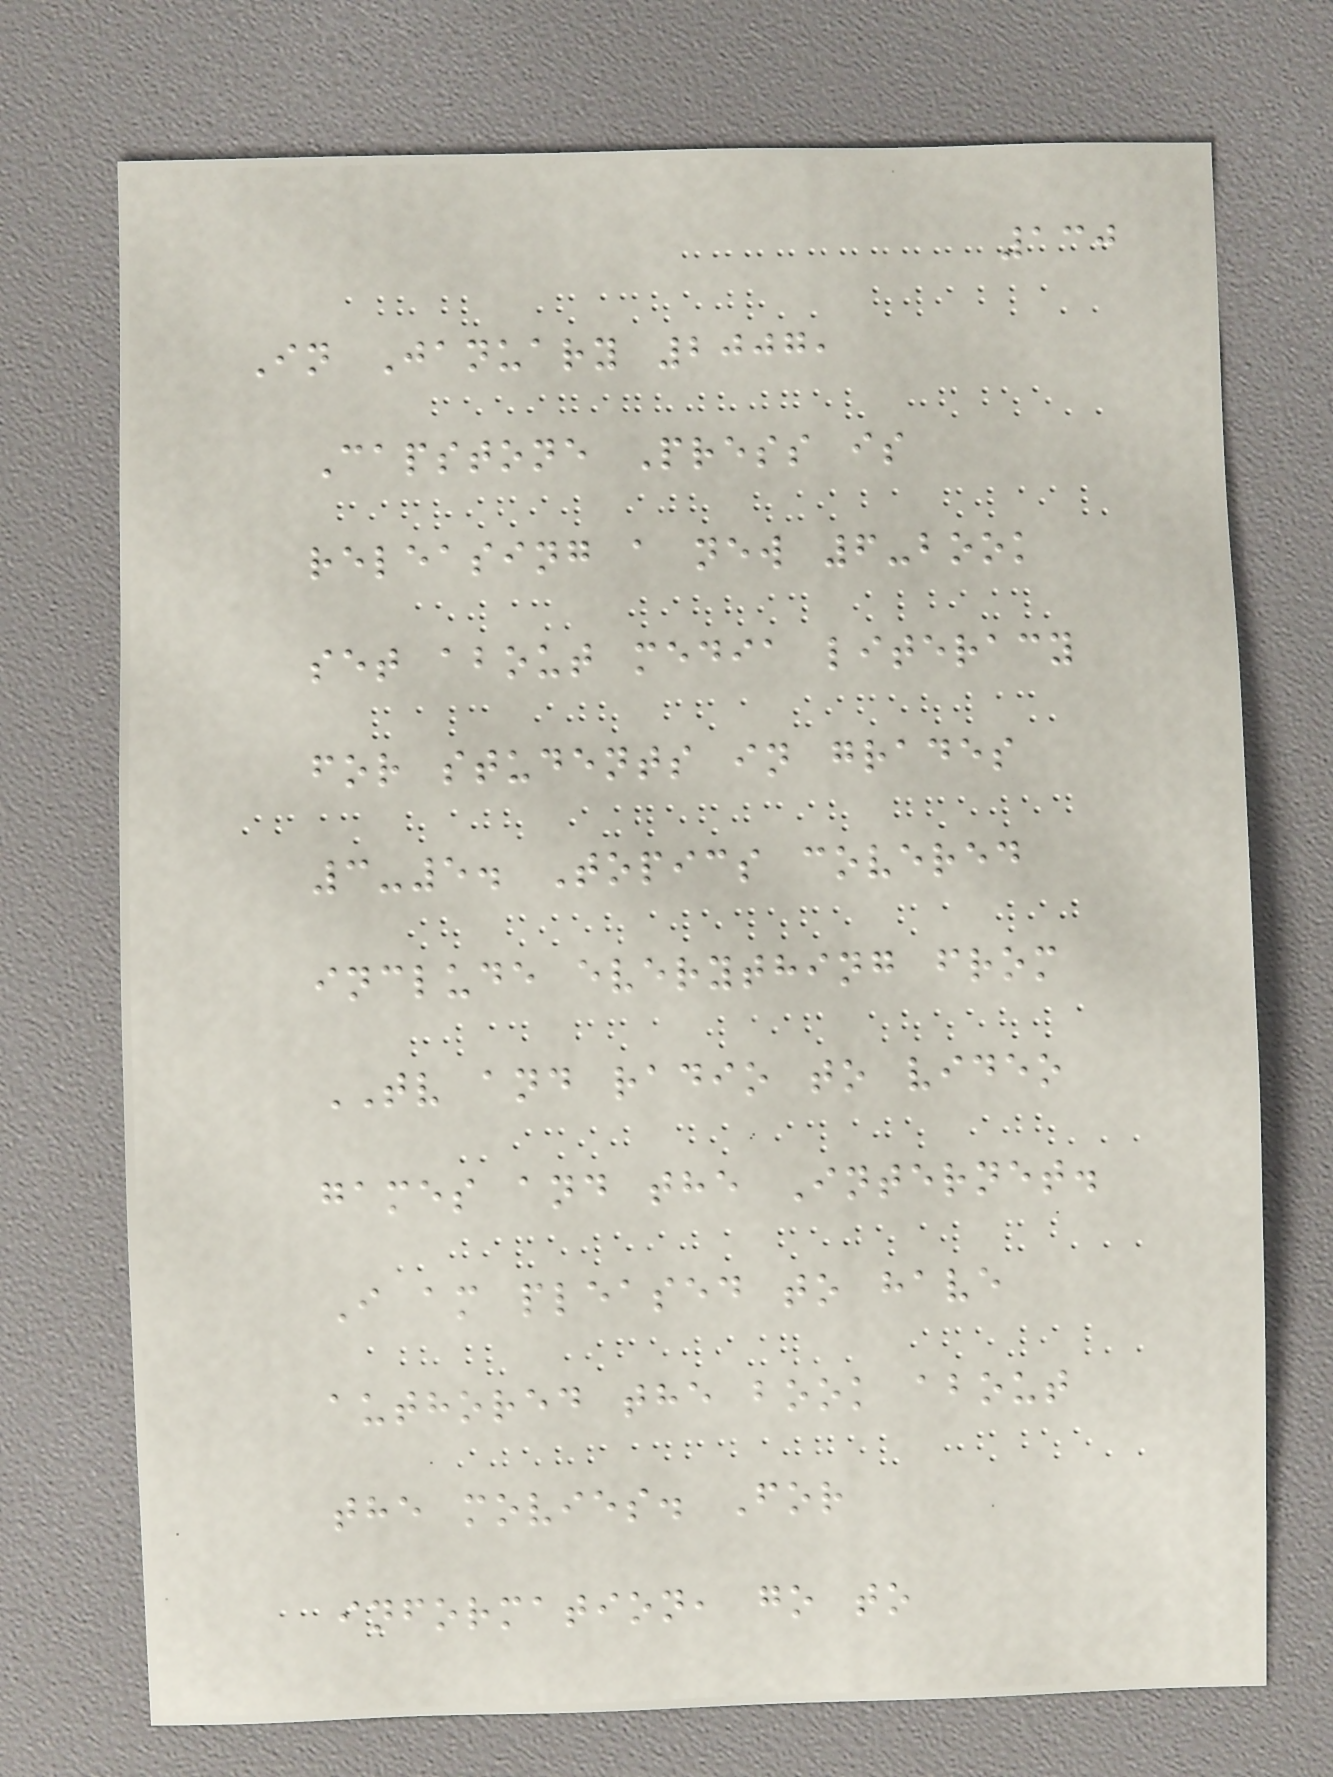130
In January 2007,
Capstone Press is
releasing a new 6-book
set about media literacy
for students in grades
3-5. Topics covered
include everything from
TV and radio to video
games and the Internet.
I am pleased to have
authored the book about
the movies. For
information, go to
